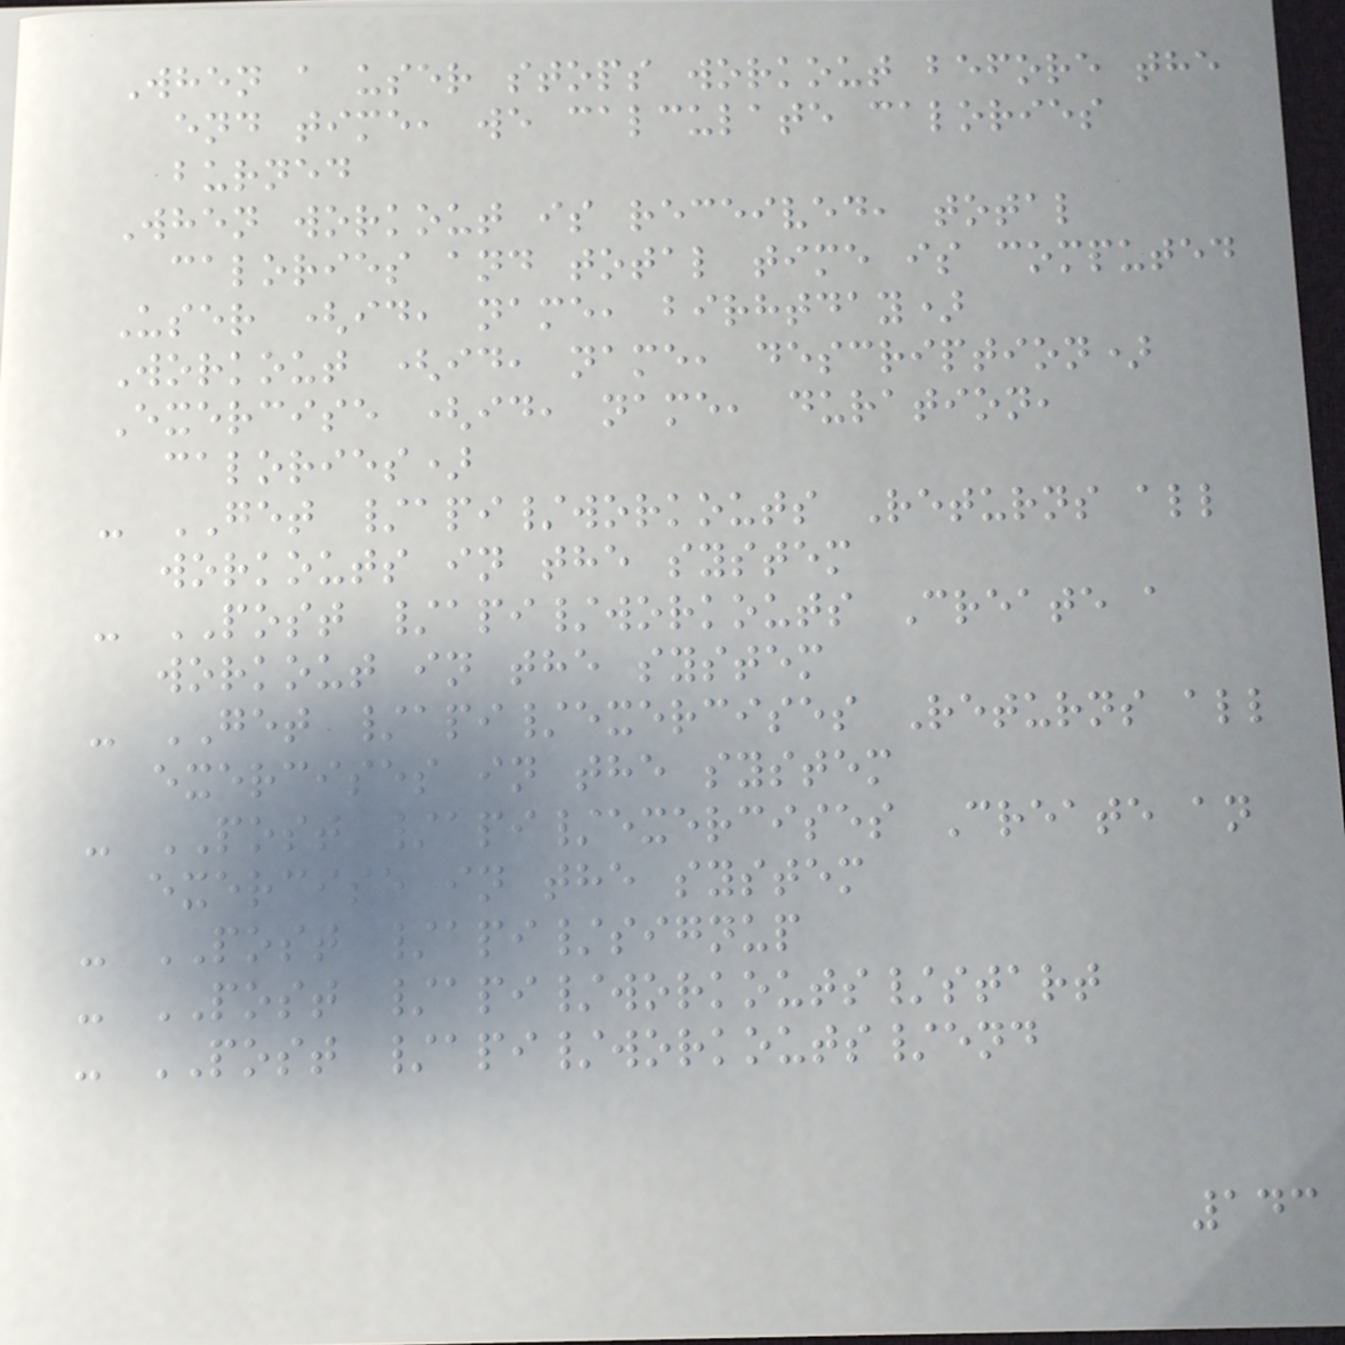When a user stops workout before the
end time, we calculate calories
burned
When workout is received, total
calories and total time is computed
User (id, name, birhtday)
Workout (id, name, description)
Exercise (id, name, duration,
calories)
- GET /api/workouts Returns all
workouts in the system
- POST /api/workouts Create a
workout in the system
- GET /api/exercises Returns all
exercises in the system
- POST /api/exercises Create an
exercise in the system
- POST /api/signup
- POST /api/workouts/start
- POST /api/workouts/end
143
